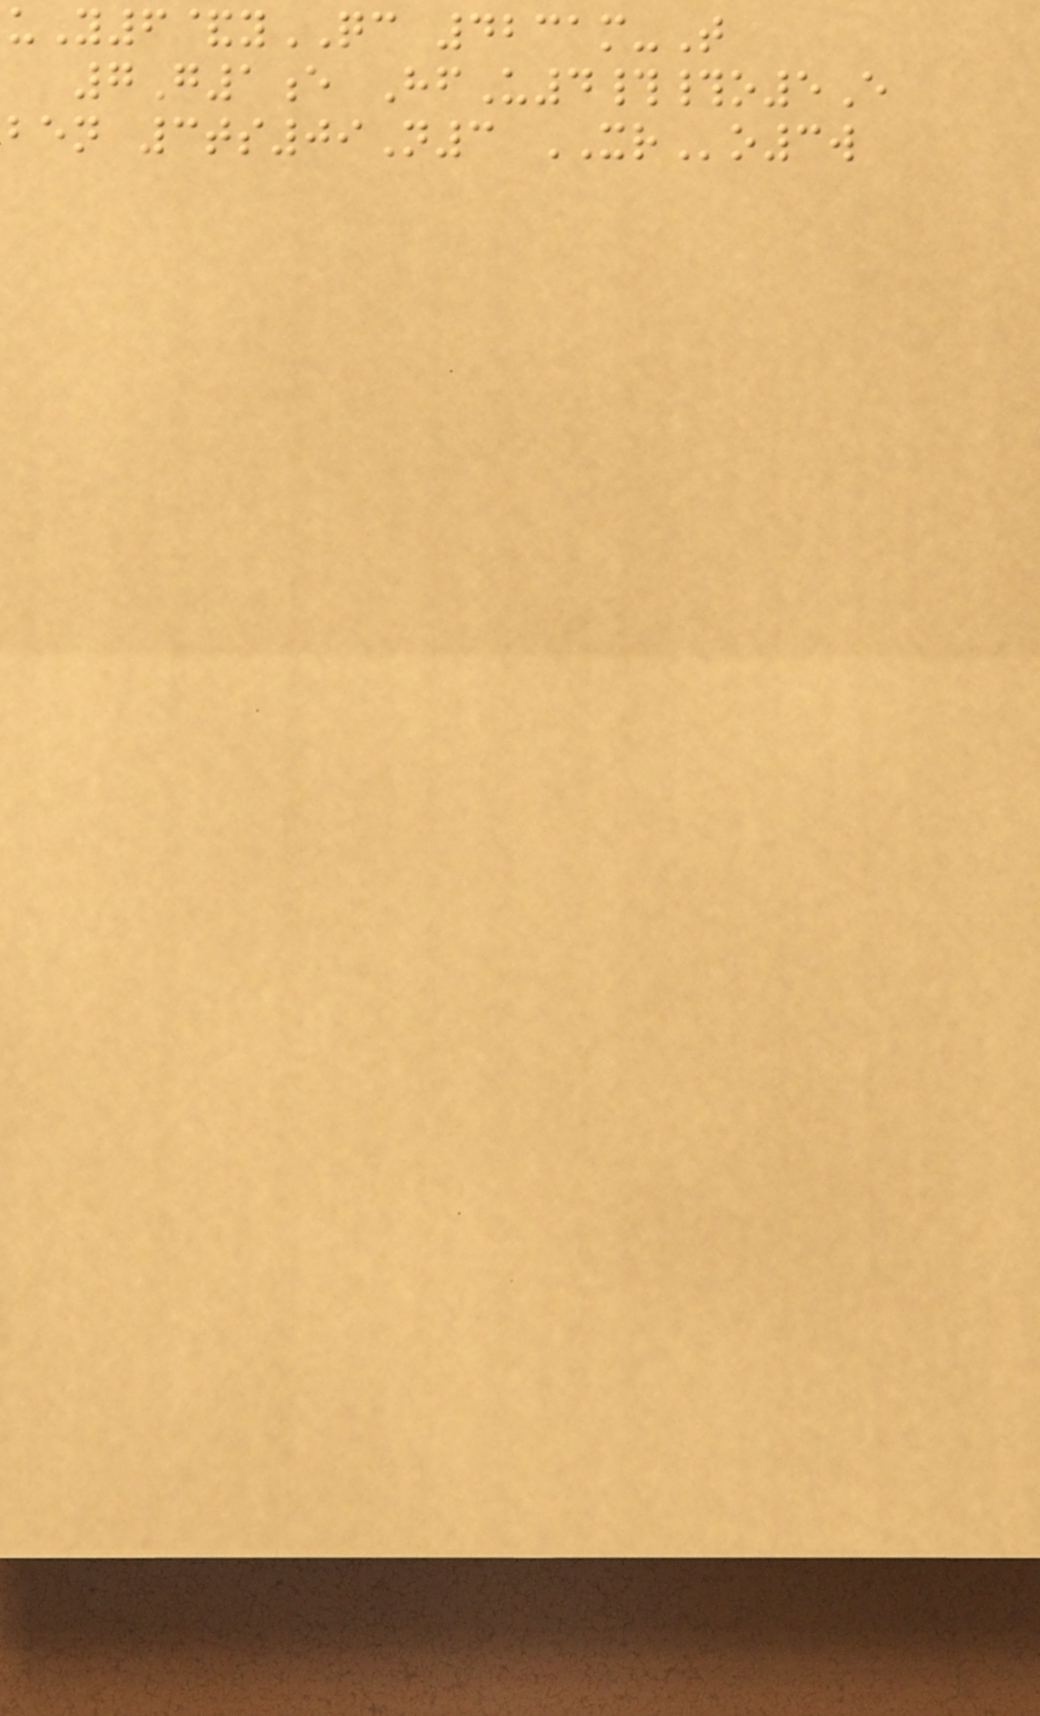uY6&yQC 4231m-T
7G1e HfU4##o5E
ben 3ts09N3 XRo3w
